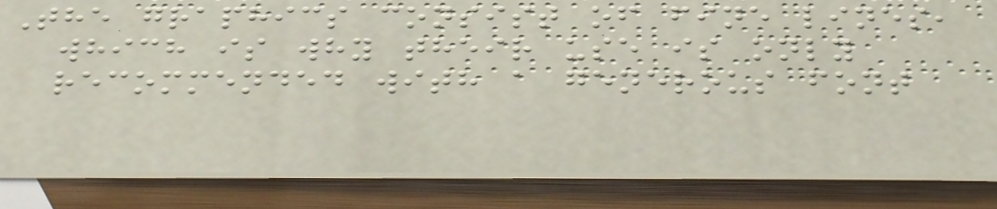The graphics consist of fine lines,
which is why their use is only
recommended with a generous font
